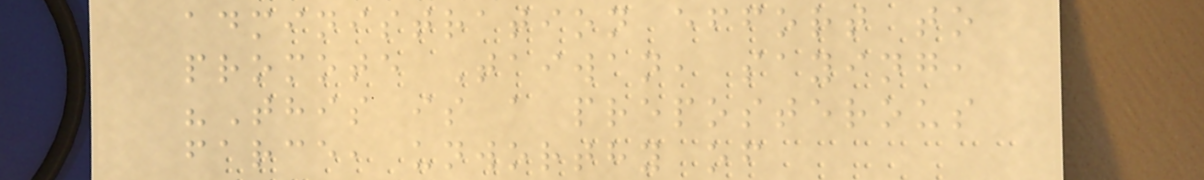administration effort to
promote Taiwan, saying,
"This is a preposterous
farce, unworthy of
